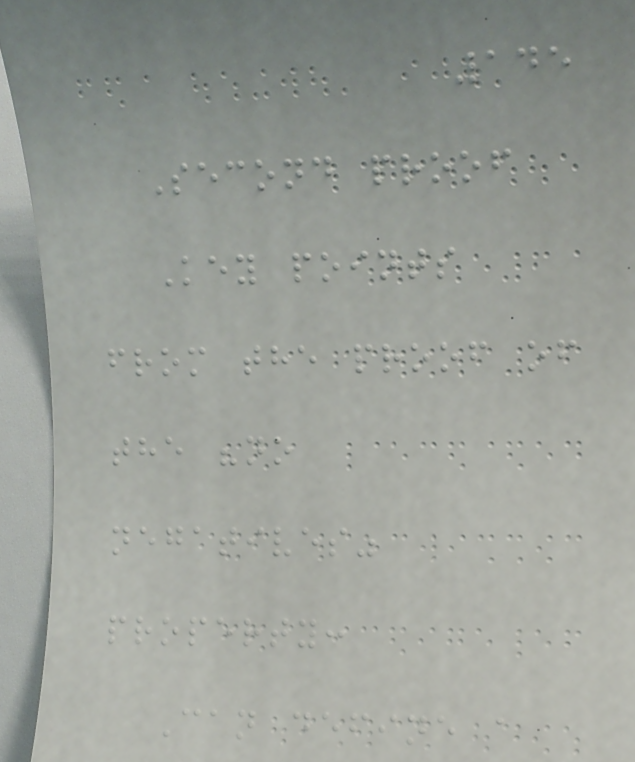145
Second proof
Key points
from the proof of
the "no
negatives"
property:
Can define a
